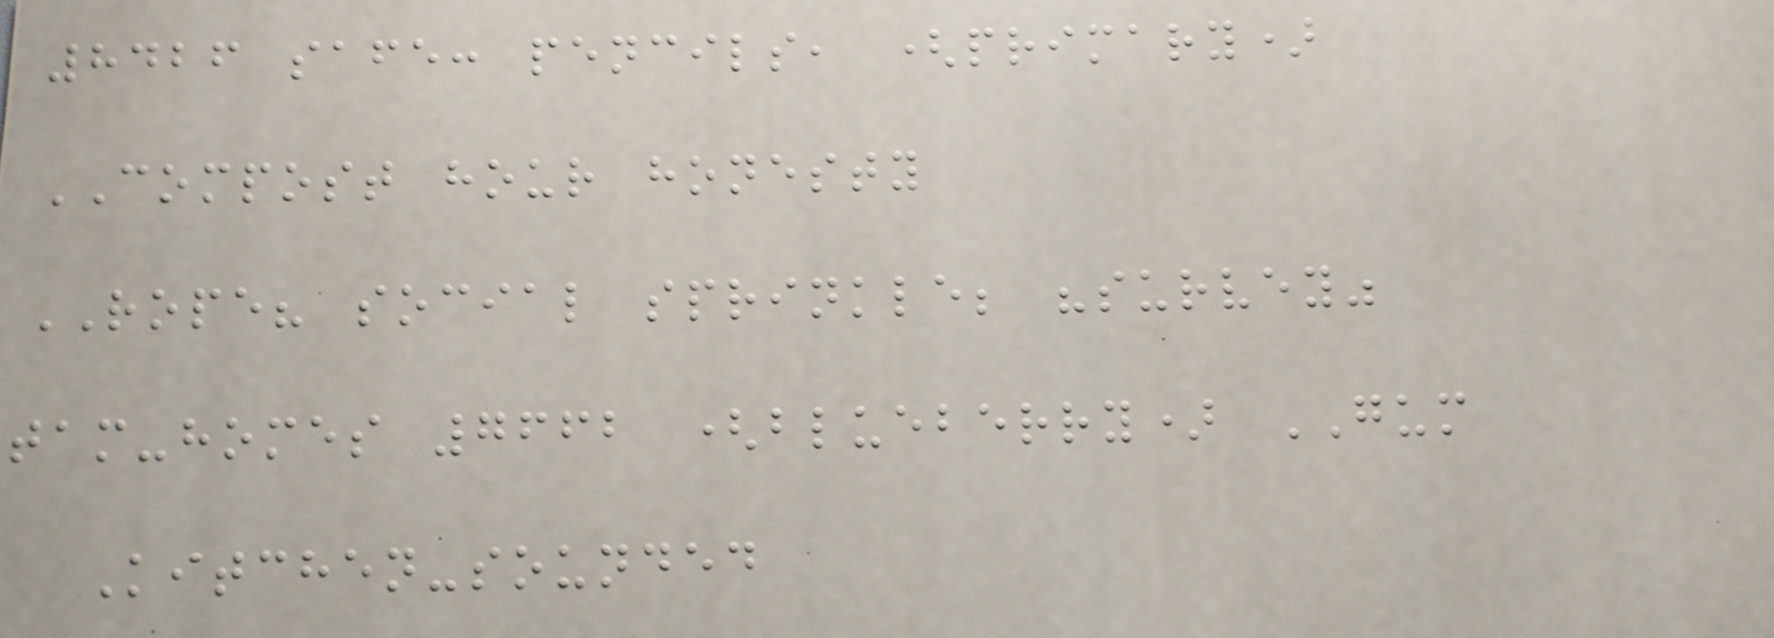8426 safe: pencils, (primary)
COMPOST hour honesty
ROPE? social sprinkle; "survey"
tam-homes 7662 (blueberry) GUM
Kitchen-sounded
